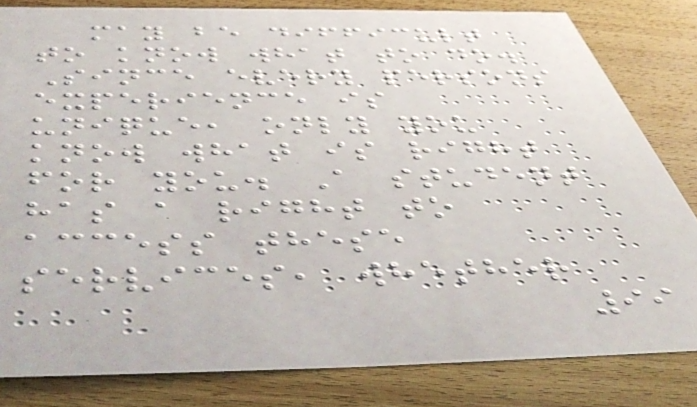may be difficult
to know what to do.
Since every persons
experience is
unique, only you
know what is right
for you. A student
has a right to
access these
services, whether
99
